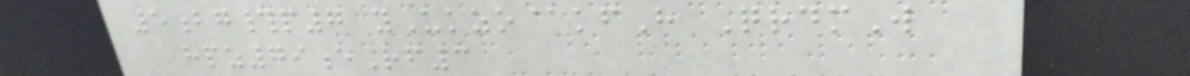5bg#p7 yUkzo@kfH QrdmW
hpz79eRf3
